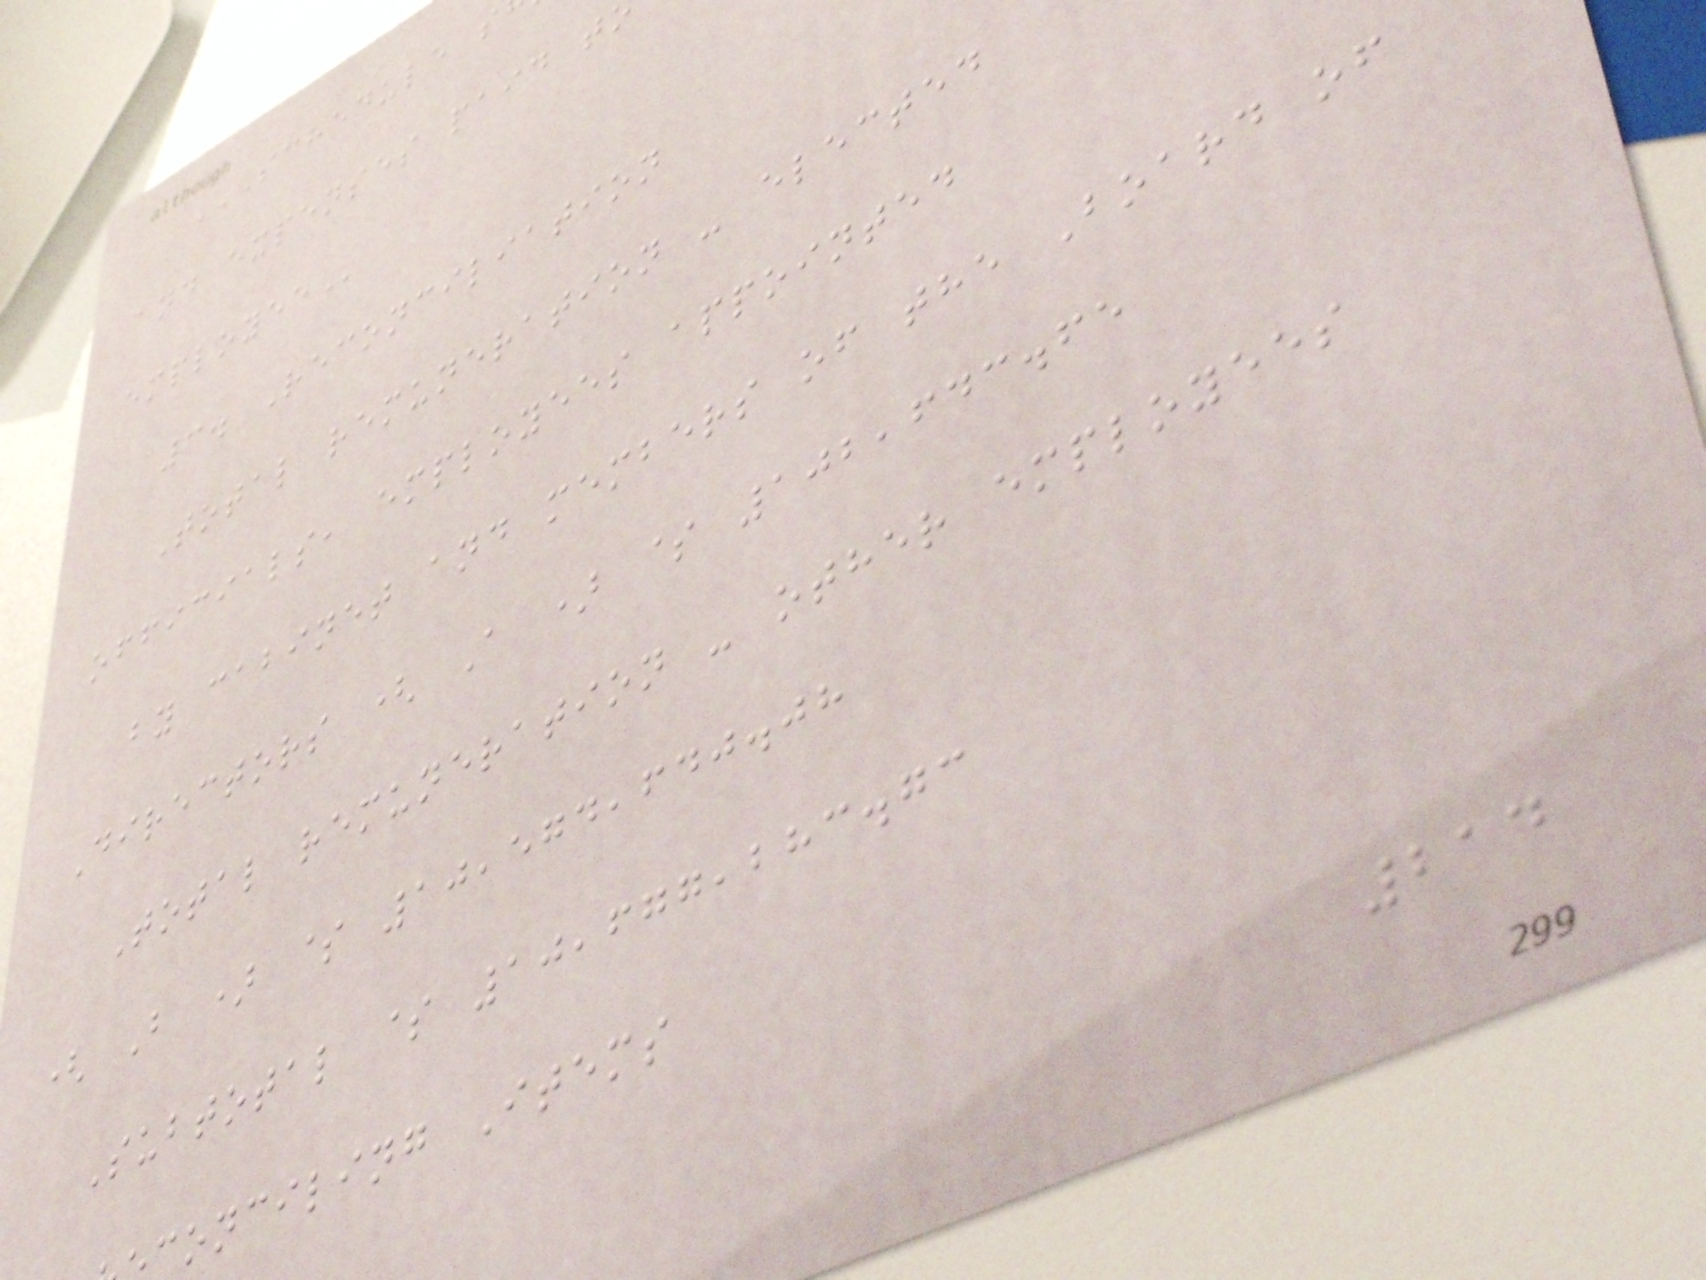and expenses paid
3. Reconciliation
Total remuneration - elected
officials, employees appointed
by cabinet and members of the Board of
Directors ( A ) $ 102,643.65
Total remuneration - other employees
( B ) $ 10,574,640.08
Subtotal $ 10,677,283.73
conciling Items
214
